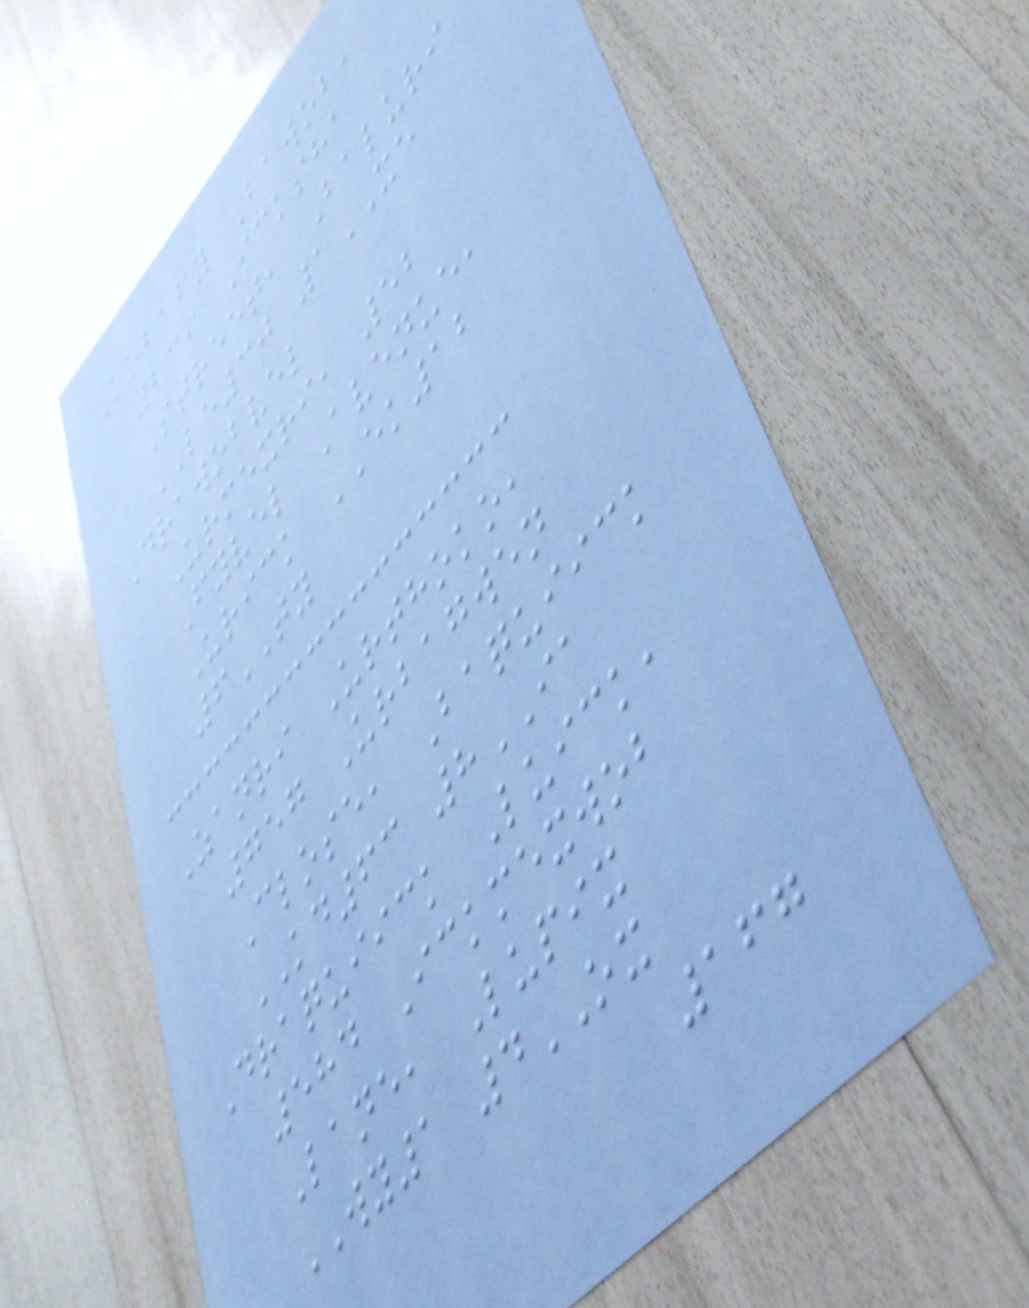Kobafy Bawob,
239 Icksha
Street, Baluri
LE30 1XE
Drawobvel
Urmexri, 52
Fyvel Avenue,
Urick EK12
6TY
Zanri Urthoko,
757 Urbagwen
Close, Baquiick
KD63 8IA
Draquiick Luick,
584 Ickmexwob
Lane, Lupix
WY1 4OX
167
